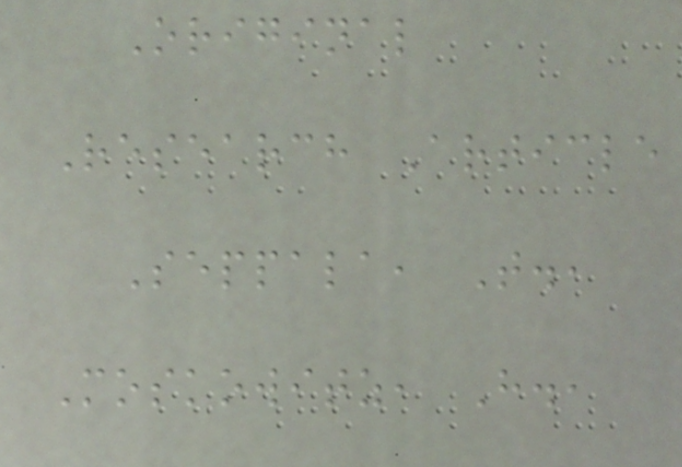Original
Research Article
Seppala, T.,
Moskowitz, H.,
